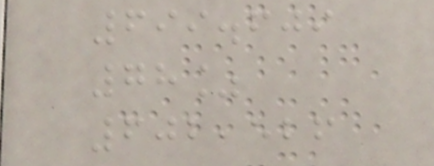699.609
78%
602,526
